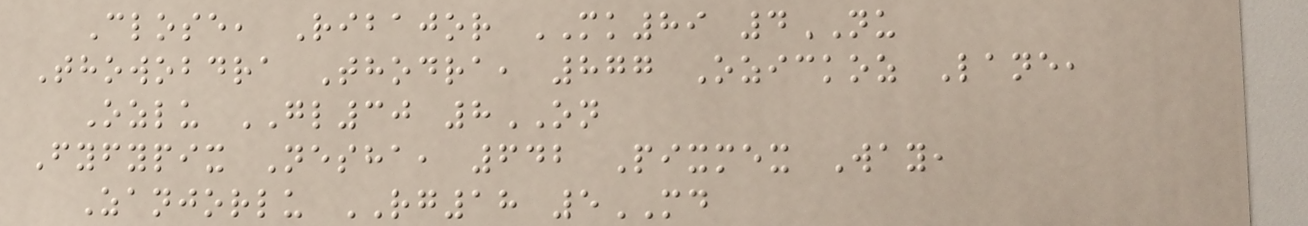Close, Ribajor MK89 4NU
Thowobdra Thodra, 877 Ozickoz Lane,
Ozlu GL30 8ON
Fyfypix Nesha, 642 Pixmex Way,
Zanjorlu RG18 5MD
